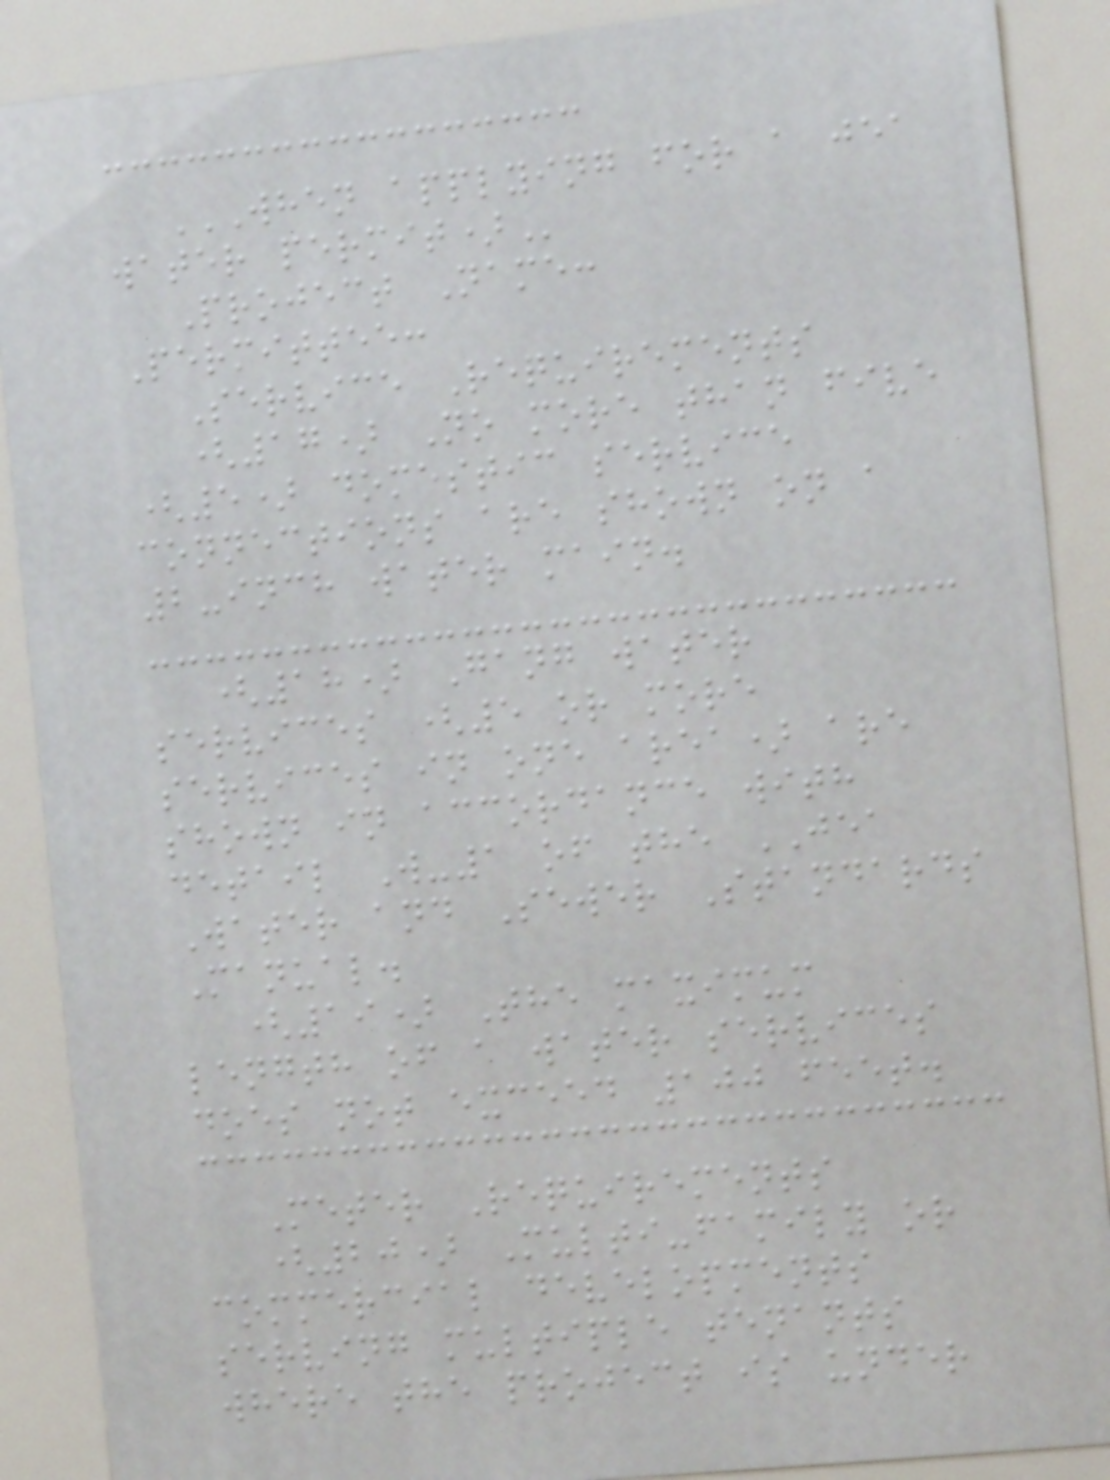WHEN APPLYING FOR A JEA
WATER PERMIT)
Project Name:
Permittee:
Service Requirements
(17) No more than five
(5) domestic service
connections are shown on a
2-inch water main.
(18) Gang water
services (5 or more
services in one area) are
shown in accordance with
detail W-1 of the JEA
Water and Sewer Standards
Manual.
(19) The maximum
length of a water services
does not exceed 100 feet.
Meter Requirements
(20) Multi-family or
commercial developments
serving multiple tenants
where the project is under
